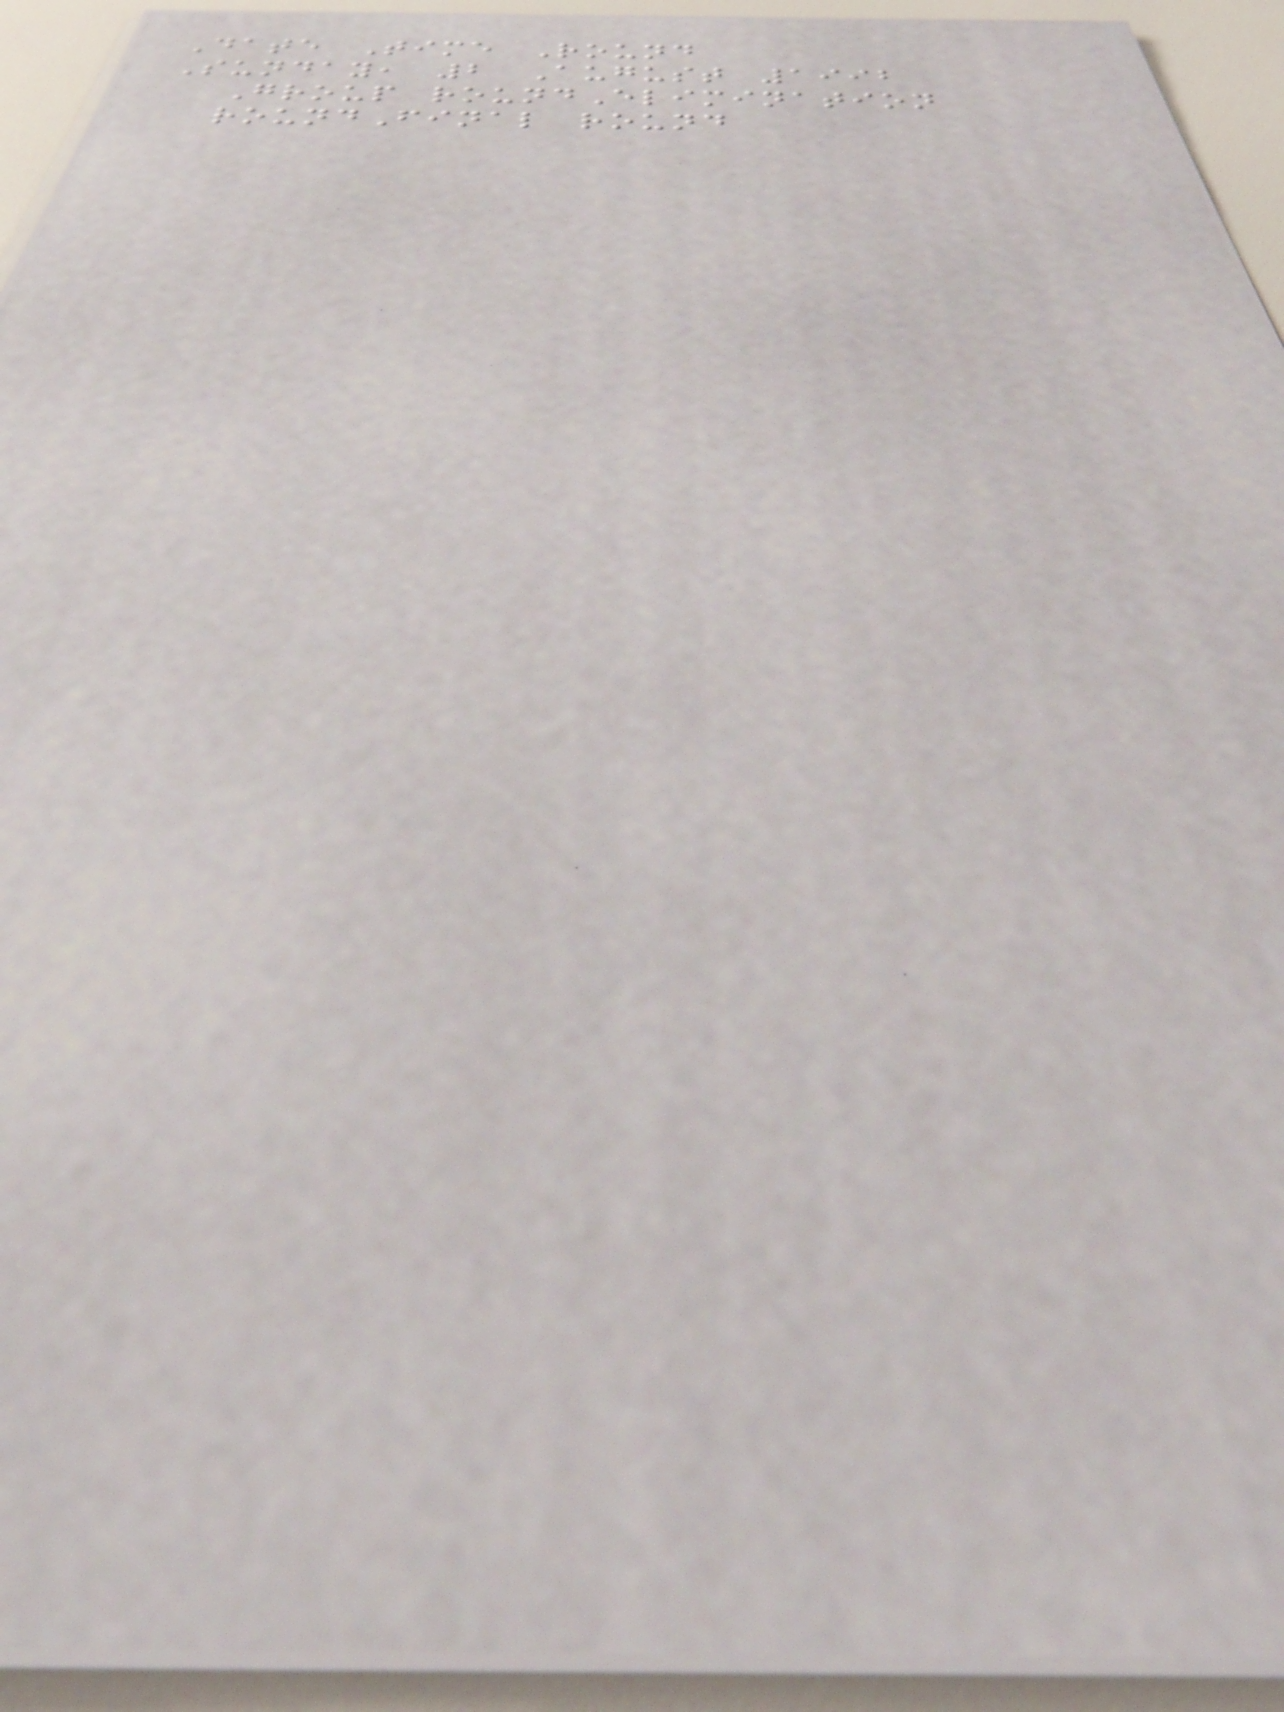Date Time Round
Sunday, 2 August 1992
Group roundElimination
roundFinal round
